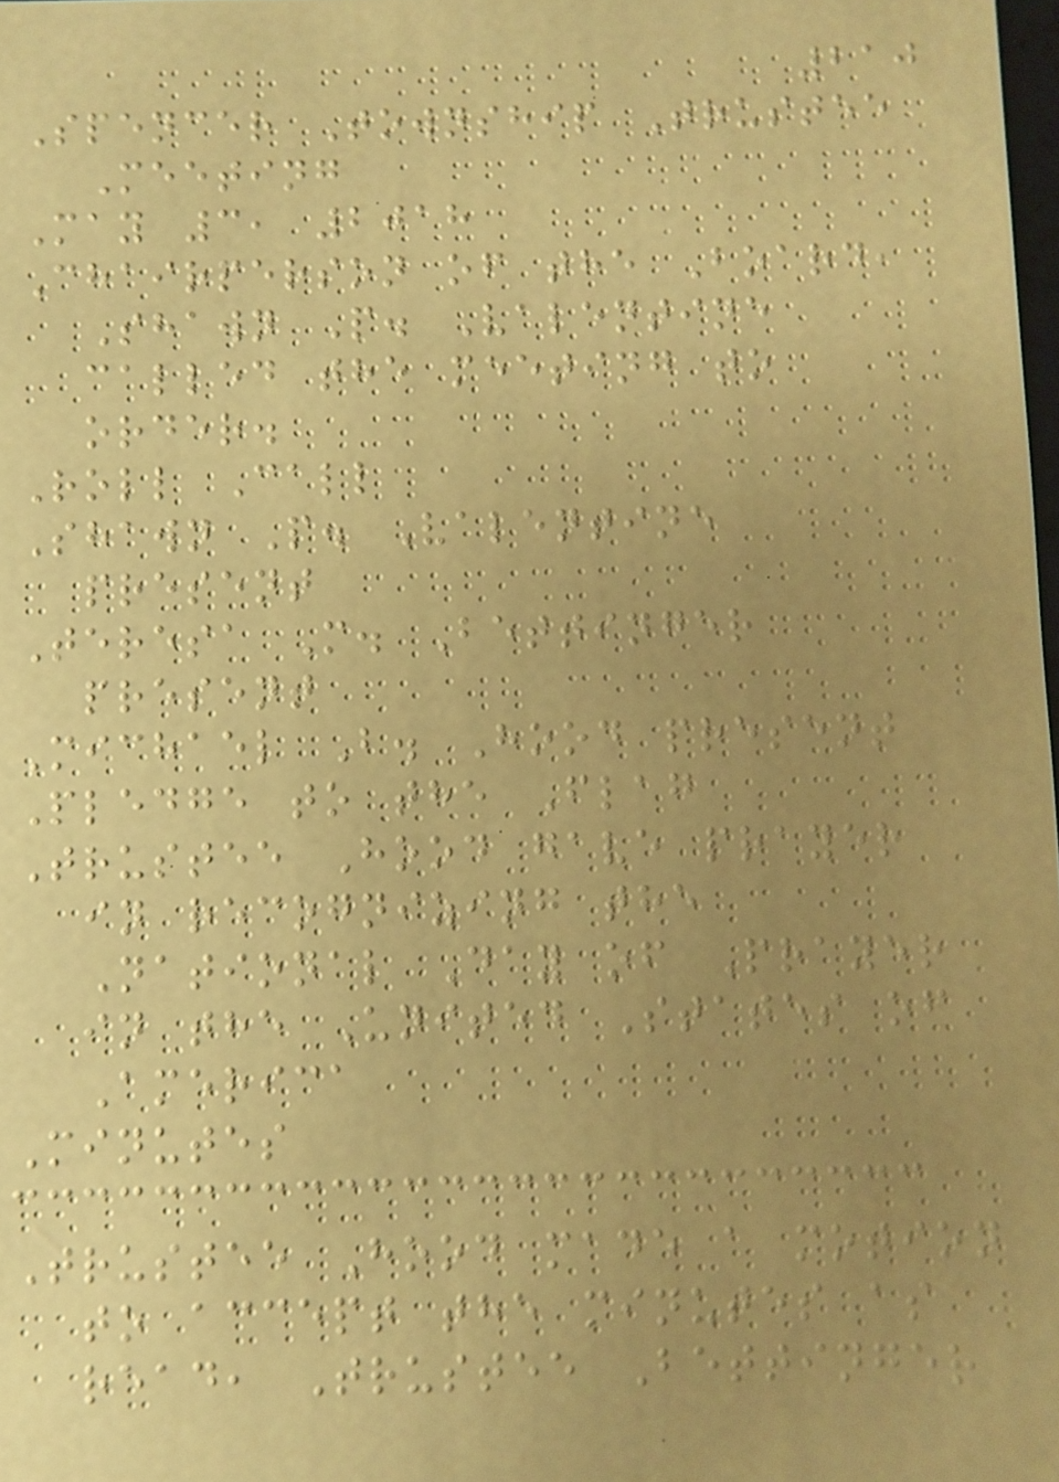210
Spencer Township Trustee
Meeting
May 3, 2018
Chairperson of the Board,
Shawn P. Valentine
called the meeting to
order.
Roll Call
Shawn P. Valentine
present
Teresa M. Bettinger
present
Michael B. Hood present
Pledge to the Flag
Trustee Hood gave prayer
in recognizing the
National Day of Prayer
in the United States of
America
Minutes
Trustee Hood made a motion
to accept the minutes as
read, Trustee Bettinger
